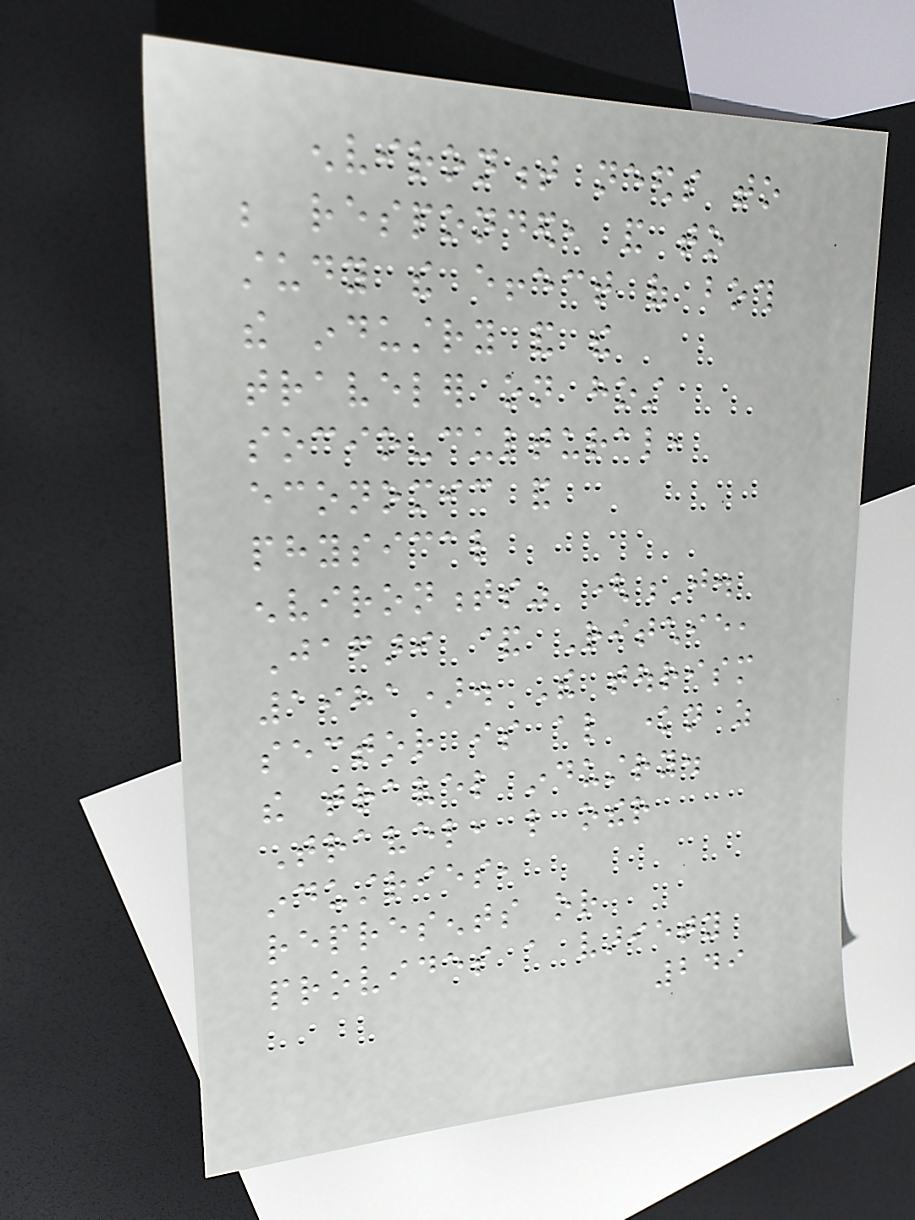environment needs to
be responded, and to
study the effect of both
the industry and the
traveler on host
socio-cultural,
economic and
physical
environments" (J.
Jafari & Ritchie,
1981). The tourism
sector is also known as
the travel industry.
Travel, like other
industries,
represents or
provides a variety
249
